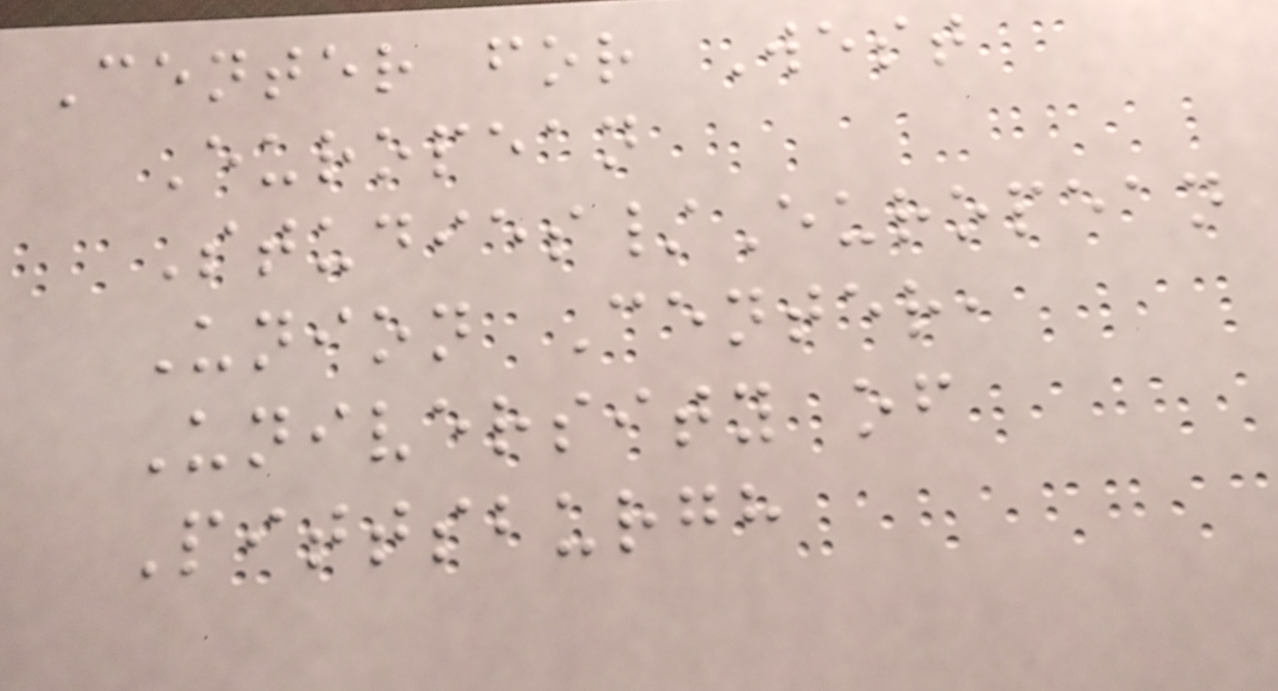Center for West
European
Studies/European
Union Center,
University of
Pittsburgh
